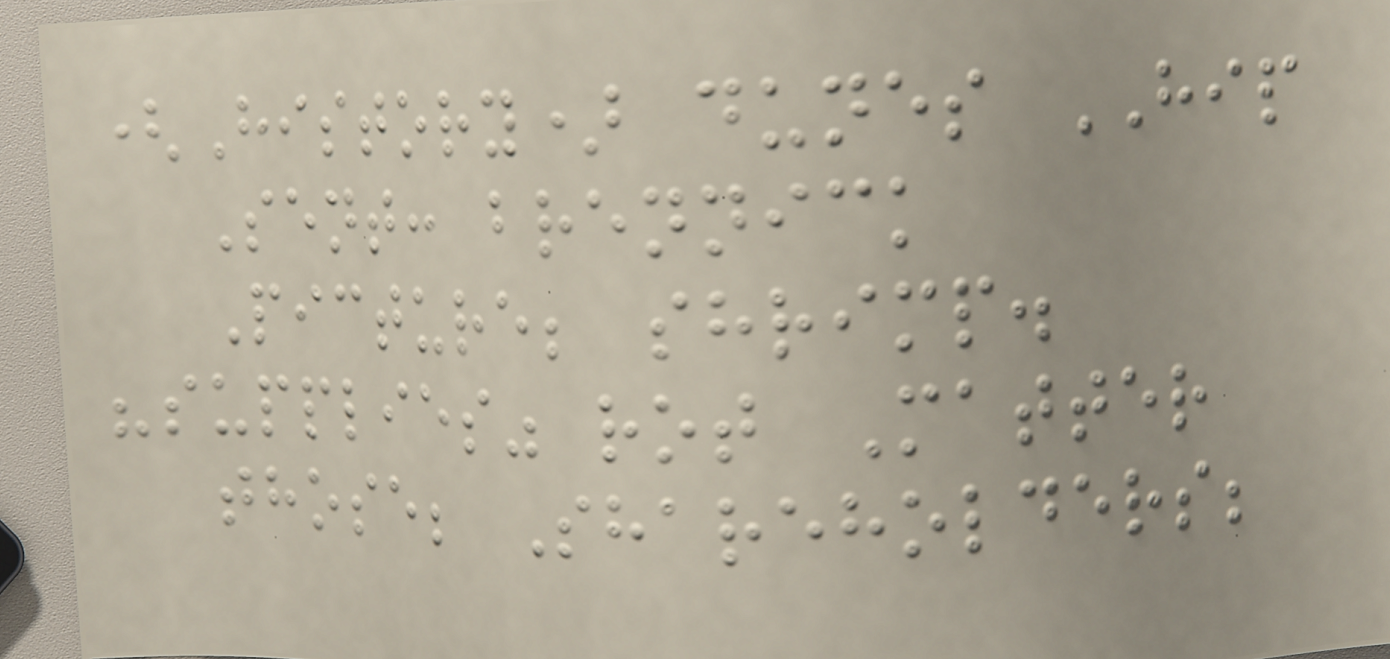(History) dunes HIP
Sent: brennick
Picture; shrimp.
"supplies" rot Matter
those; Shareholders;
